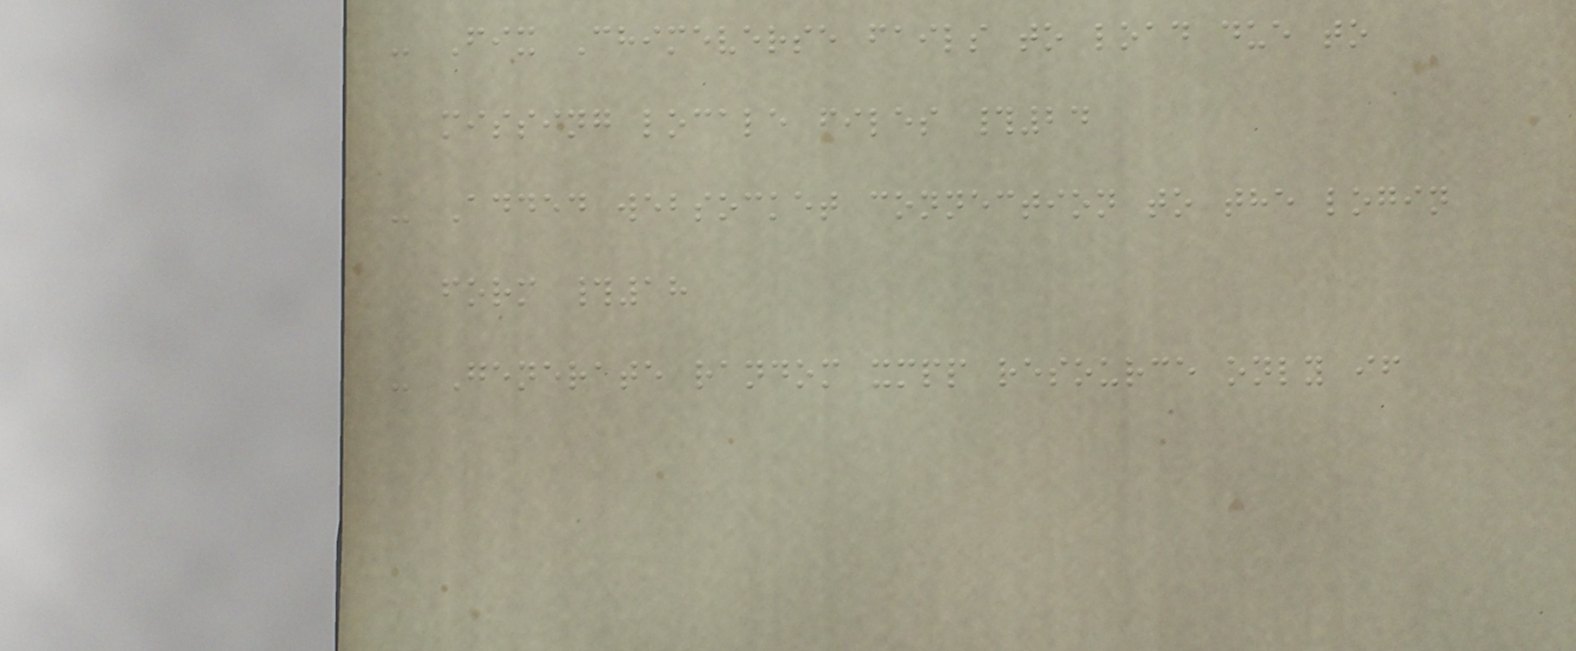- Fix Chimeverse fails to load due to
missing locale files #24
- Added websocket connection to the login
form #18
- Generate random xmpp resource only if
